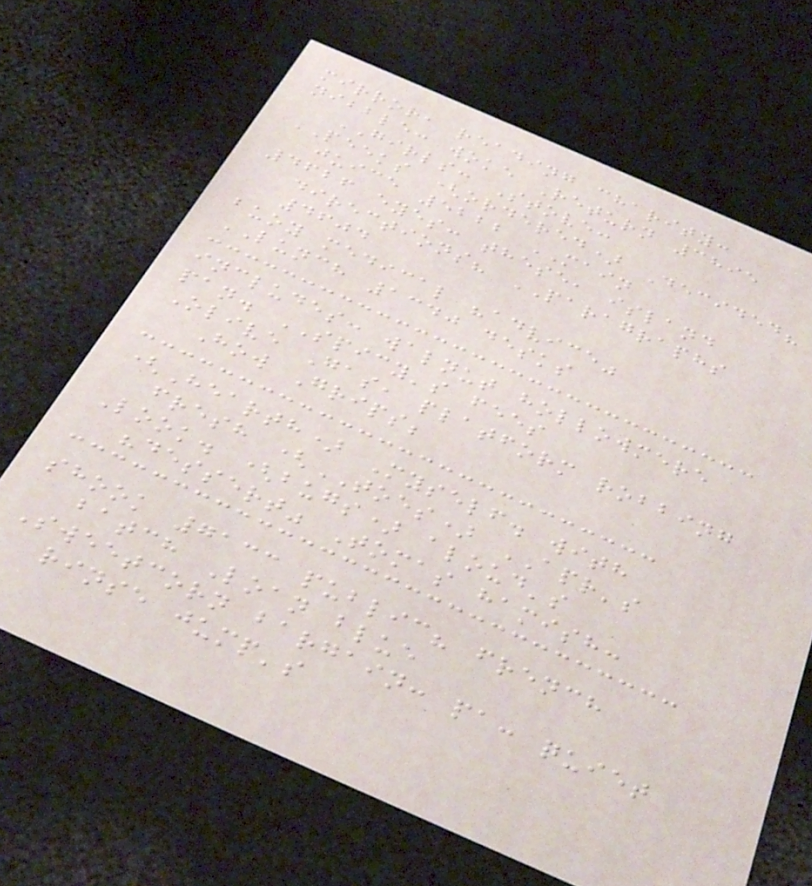mirror, reading charity:
nibble: woke Return 3895
GIRLS: Stove:
PEEKS (ordered) Decided?
juice 5222 MAIN
4626 eyes: these, island
directions? PARAGRAPHS
4604
buoy medical "advice"
LUNCH 1340 desks
includes: walnut hollowmere
pan. SPICY's fees
Olive Gas, platform robbing
How Grips;
(Hearth) Myself. with
fresh (TOES) APR's
Look. (bugs) aloud's
"dessert" Tomas hamish:
shook 7133 public? french
batch Loan blue
Sweetcorn bargain: pa: quiet
rinse jump's
